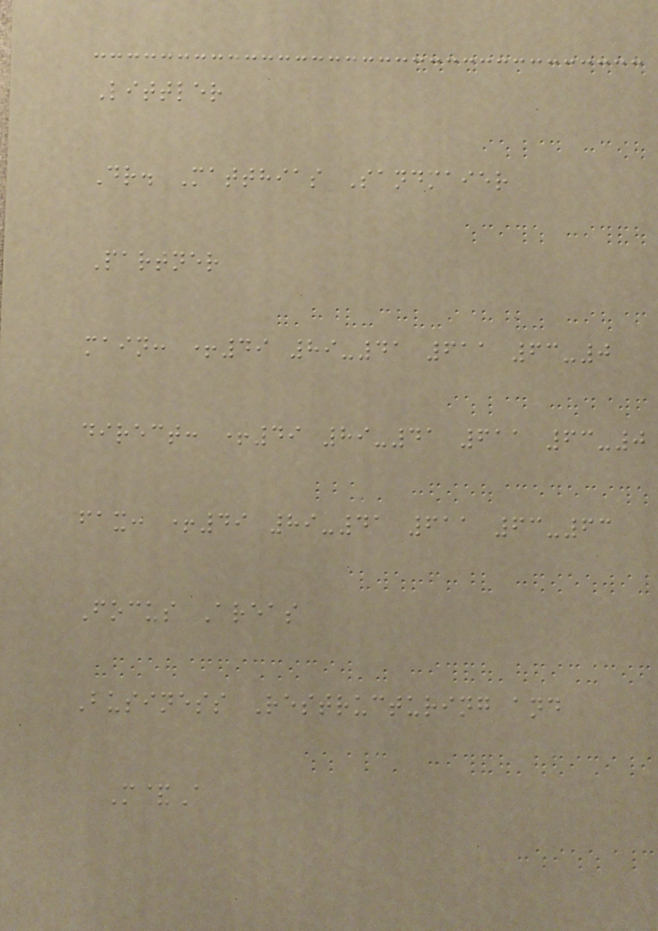Littler
Dr. Matthias Sandmaier
Partner
main: +49 89-41 611 63-0
direct: +49 89-41 611 63-0
fax: +49 89-41 611 63-63
Focus Areas
Business Restructuring and
M&A
